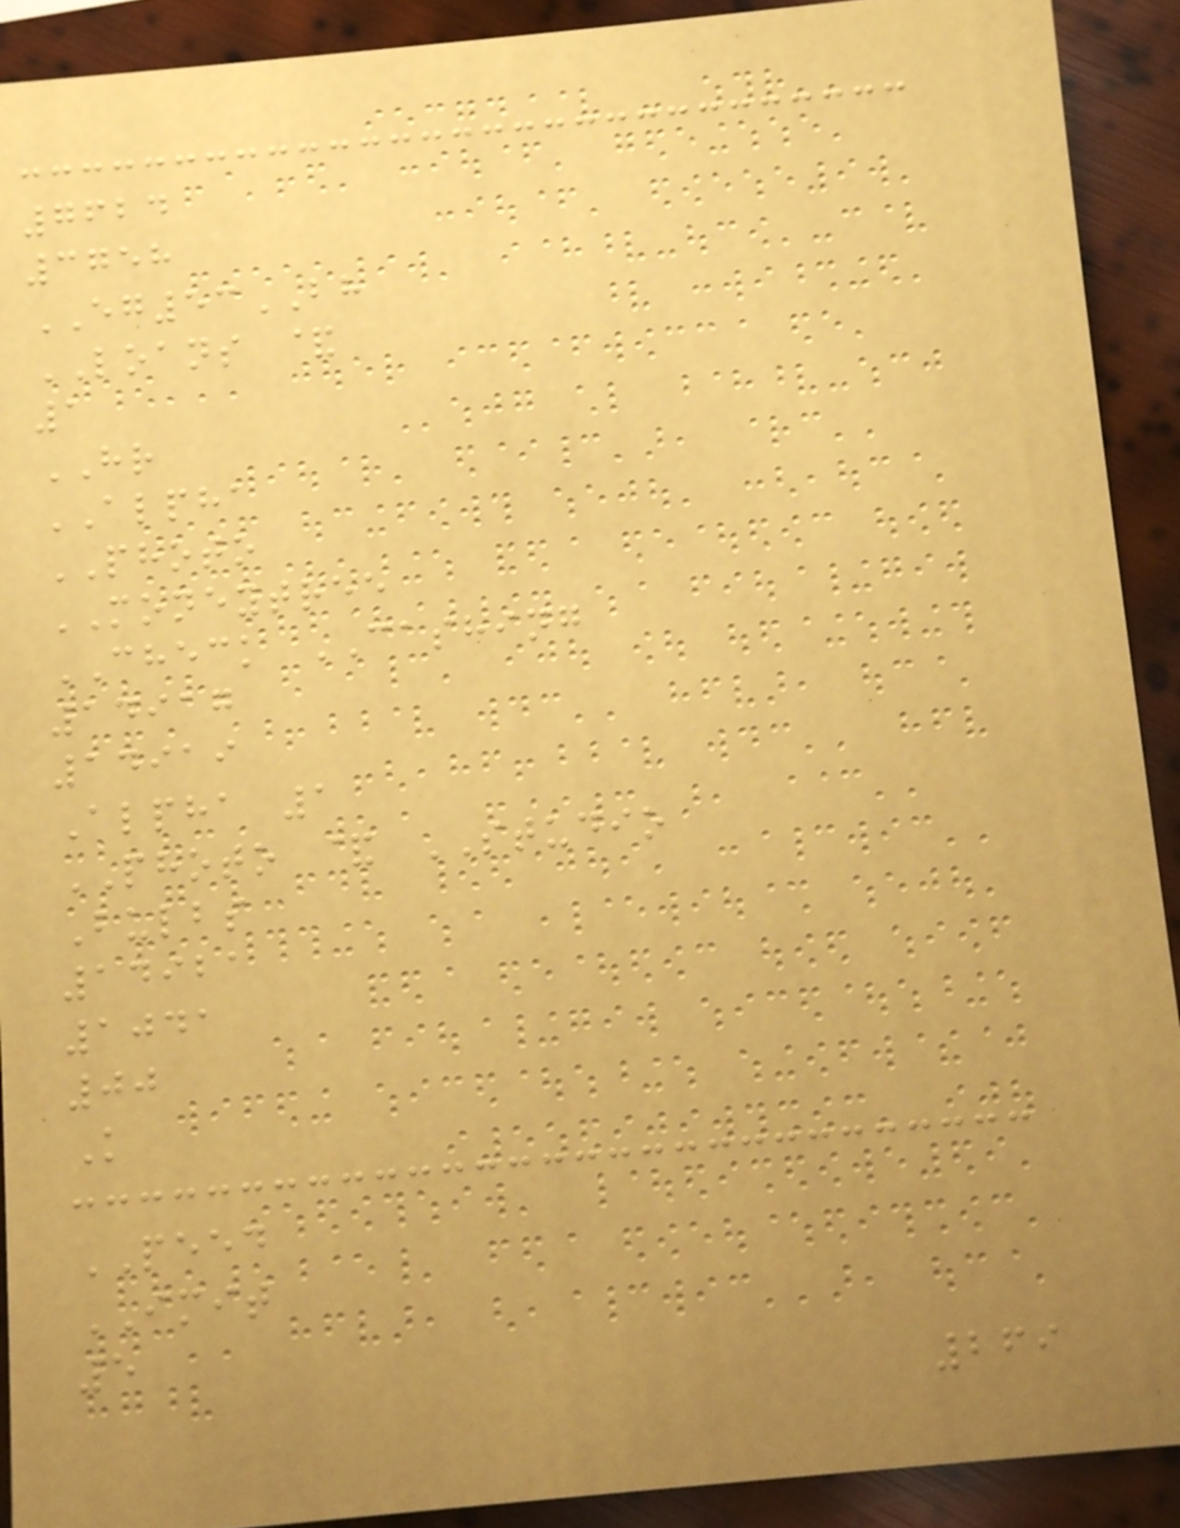7624
3758
EG53BH
LOANS &
1
HR
ALPHA
PHOTO
MONEYTREE
CHECK CASHING
14917
14919
Alpha 1
PHOTO & STUDIO
Bulbs
14921
1041
00
K
PEED
IMIT
5
269
